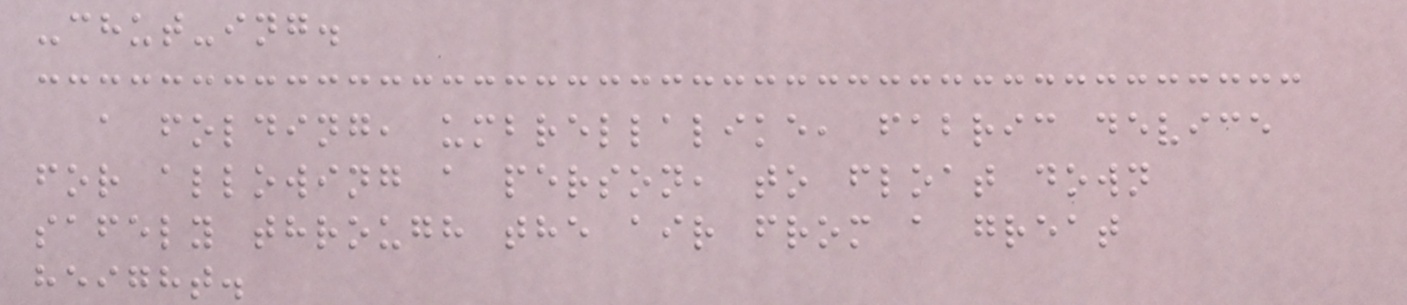-chut-ing.
a folding, umbrellalike, fabric device
for allowing a person, to float down
safely through the air from a great
height.
